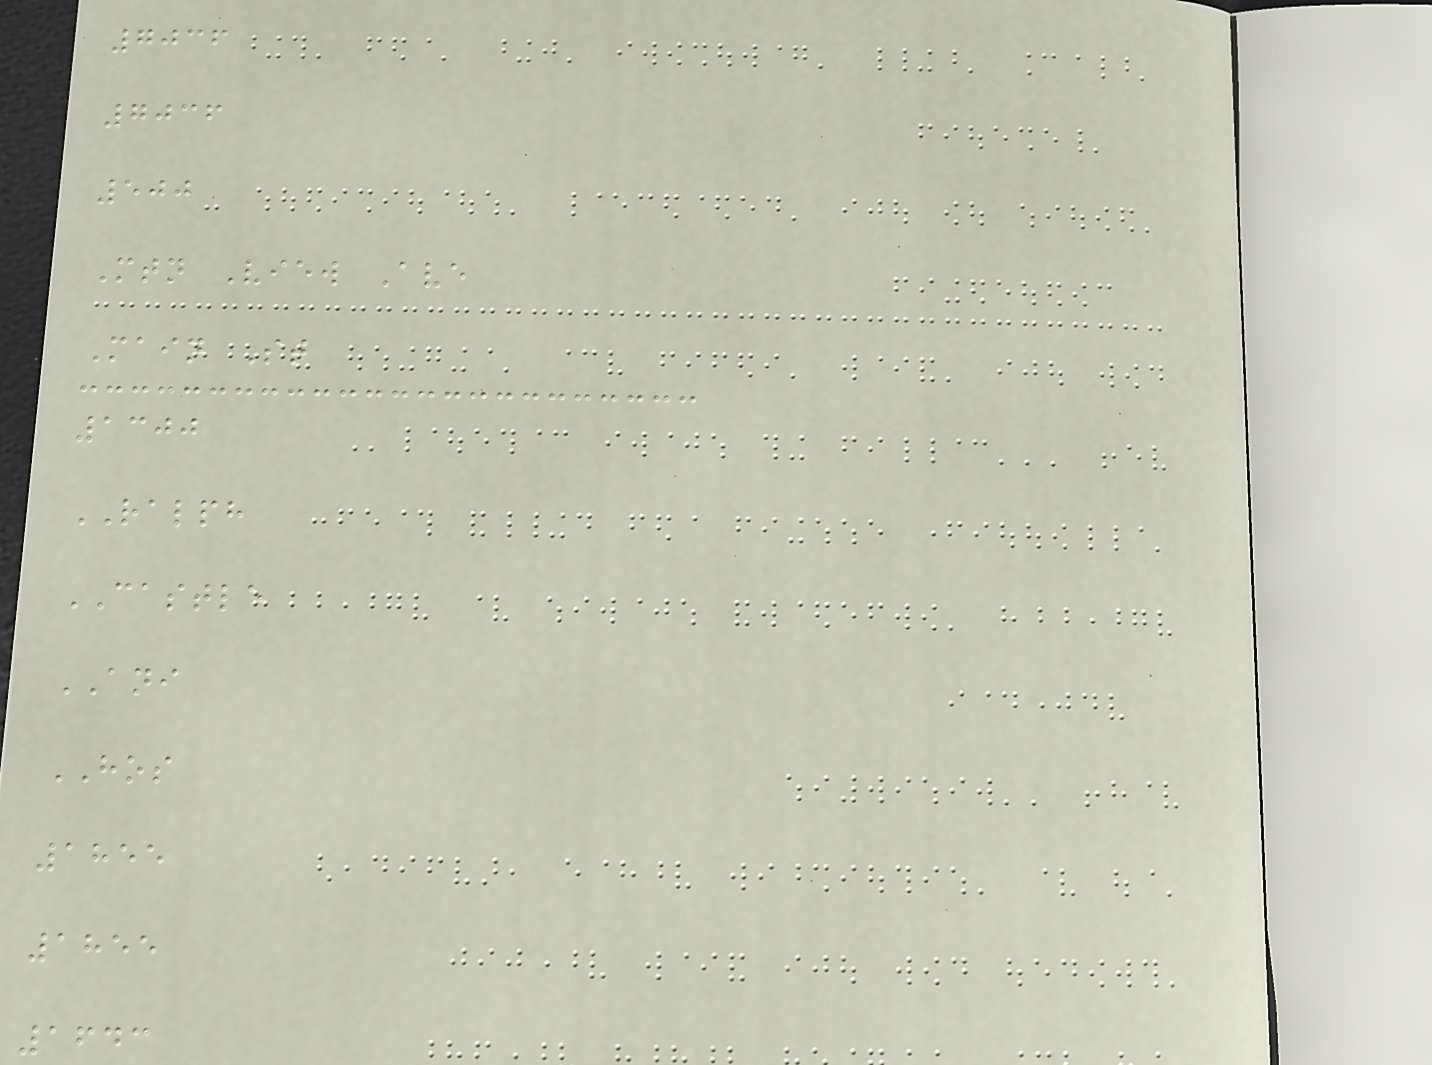7036
7036
500
Mtn View Ave
Main St
1300
RALPH
CASTLE
ANI
HOS
1855
1855
1643
